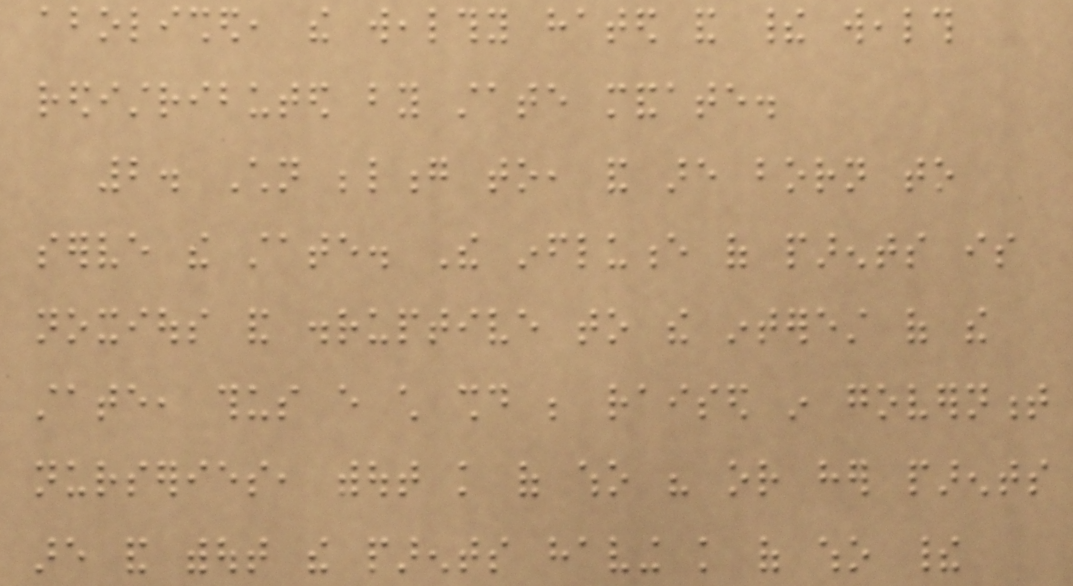abolished, the wealthy hated and their wealth
redistributed by state mandate.
2. Children belong to, and are born to
serve the state. The influence of parents is
noxious and disruptive to the interest of the
state, thus every child should be raised in government
nurseries, without knowledge of who his or her parents
are and without the parents having knowledge of who their
